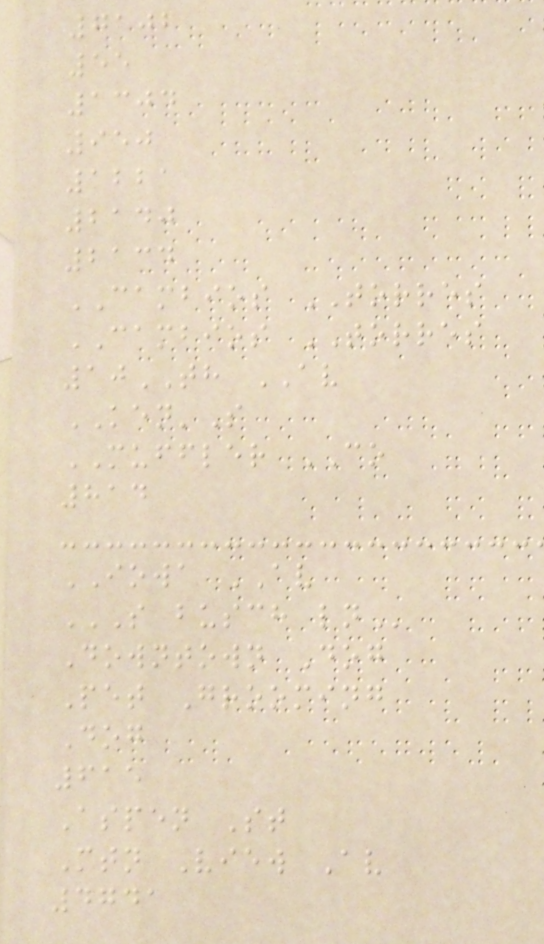7102
55
1304
950
1221
2140
2134
CAMBIOS TORRES
CAMBIOS TORRES
10TH AV
KEN'S
MUFFLER CO
814
IOWA AV
S BUSCH LN
Downtown Dog
Pet Grooming
Dog
615
Aspen St
Mtn View Av
4741
